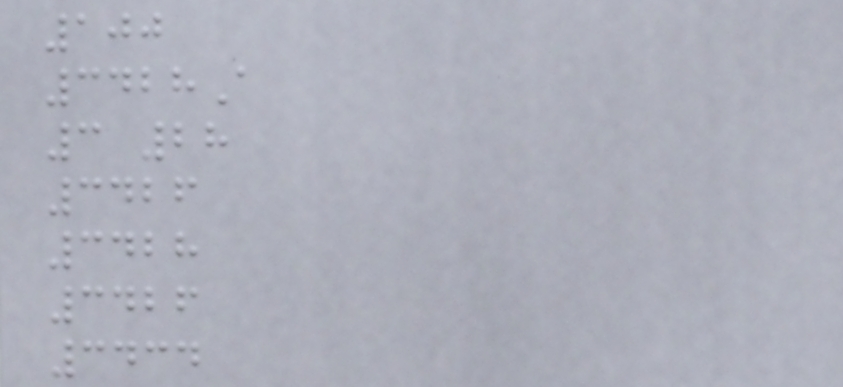100
3428A
3 28
3426
3428
3426
3434
